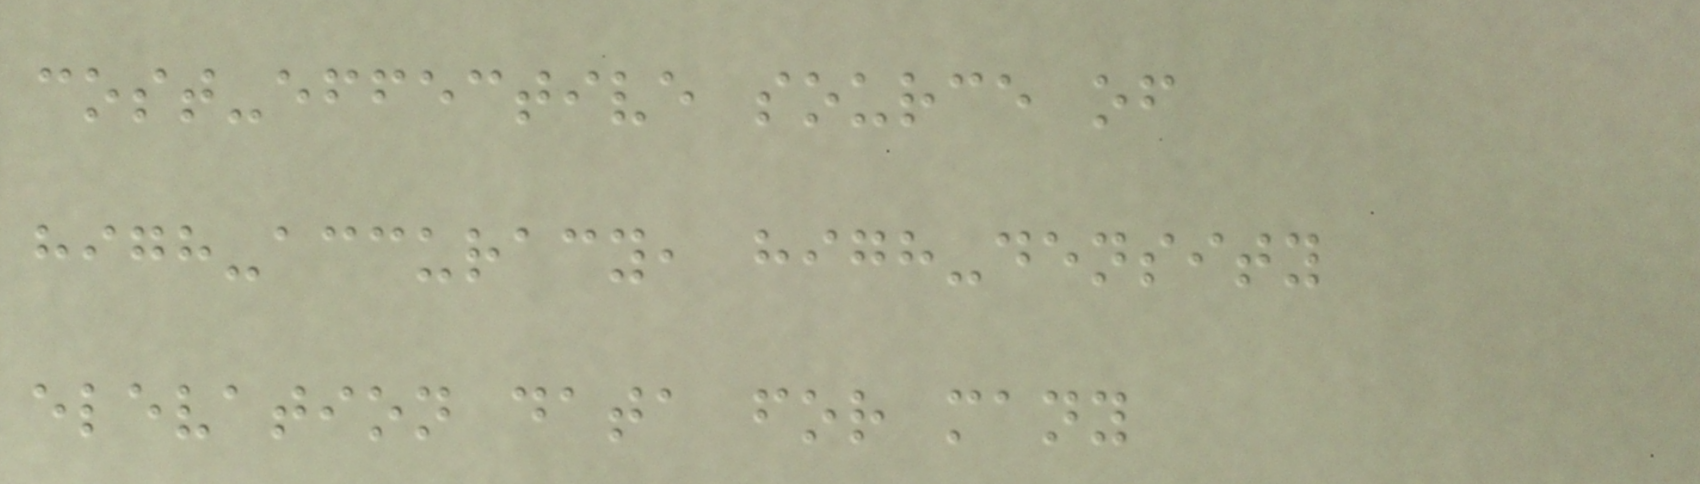cost-effective source of
high-accuracy, high-density
elevation data for many
